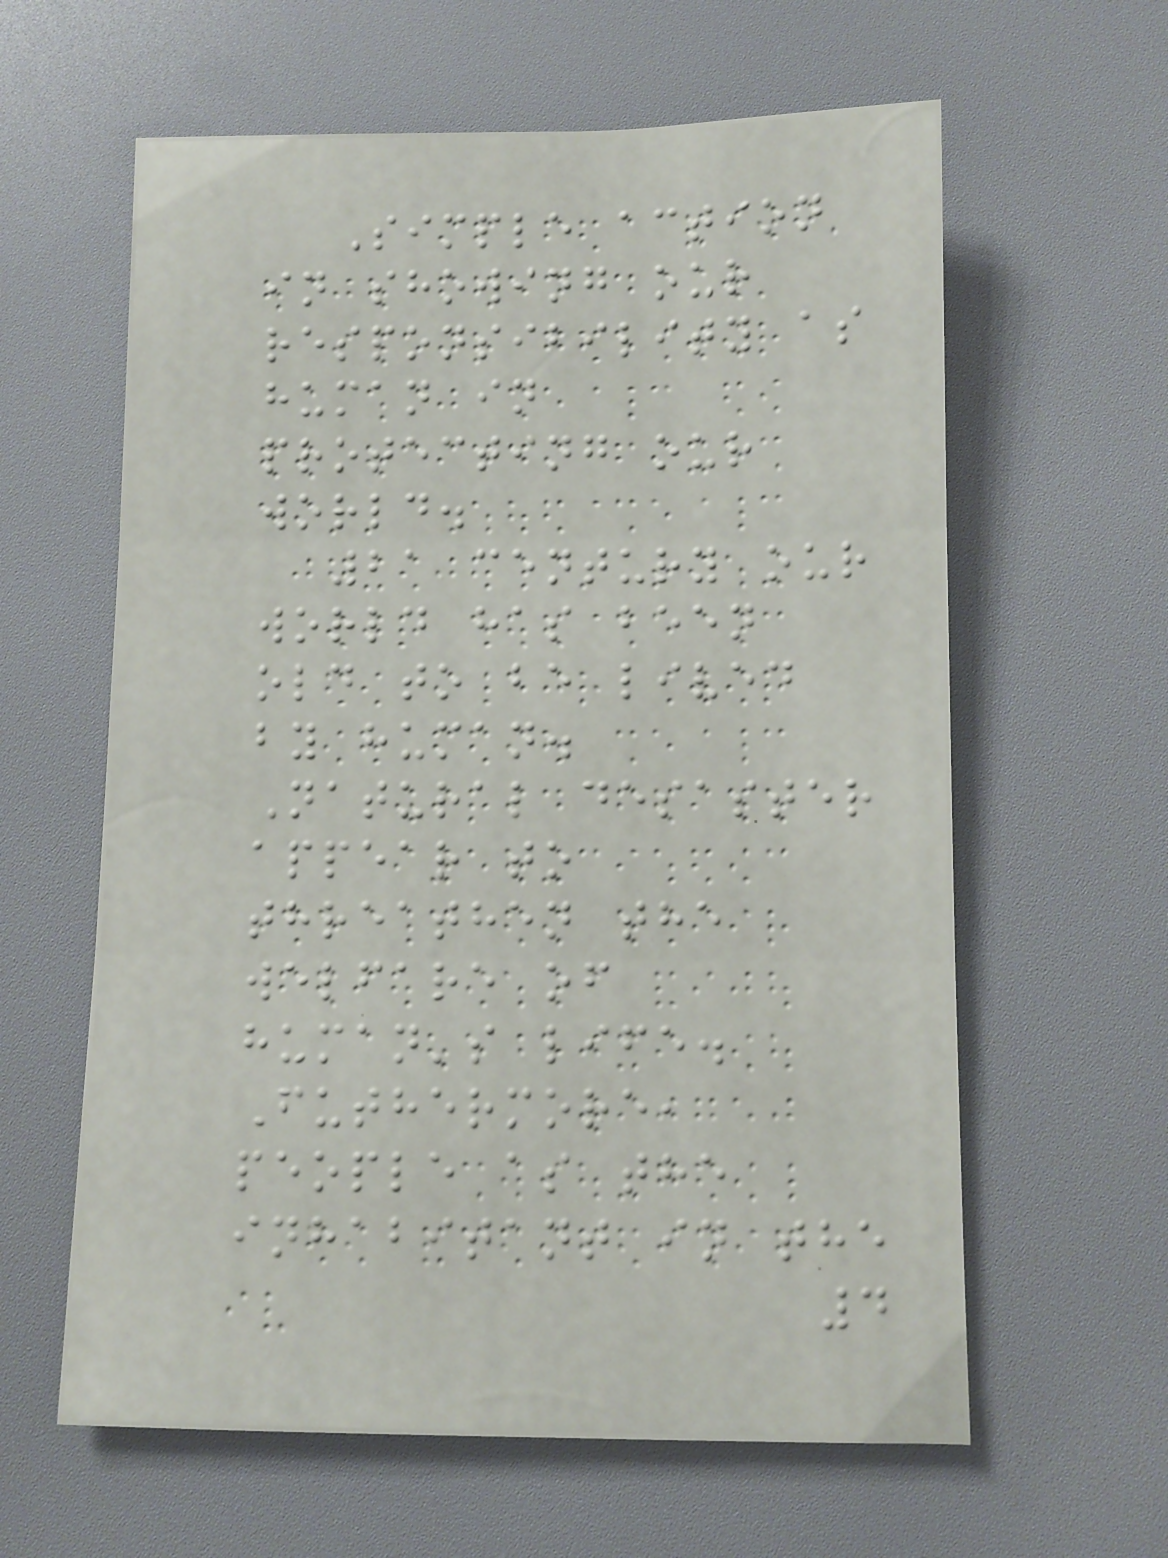Simple action
in showing our
responsibility as
human in
protecting our
world.
21 century our
world has been
old to be lived
by human.
Natural desaster
appear to
threathen the
welfare of
human's life.
Futhermore,
people as the
inhabitant in the
4
